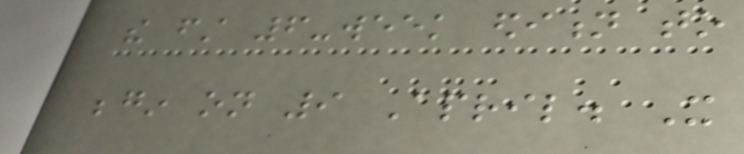the first 6-week edition to
begin on 9 April. It
